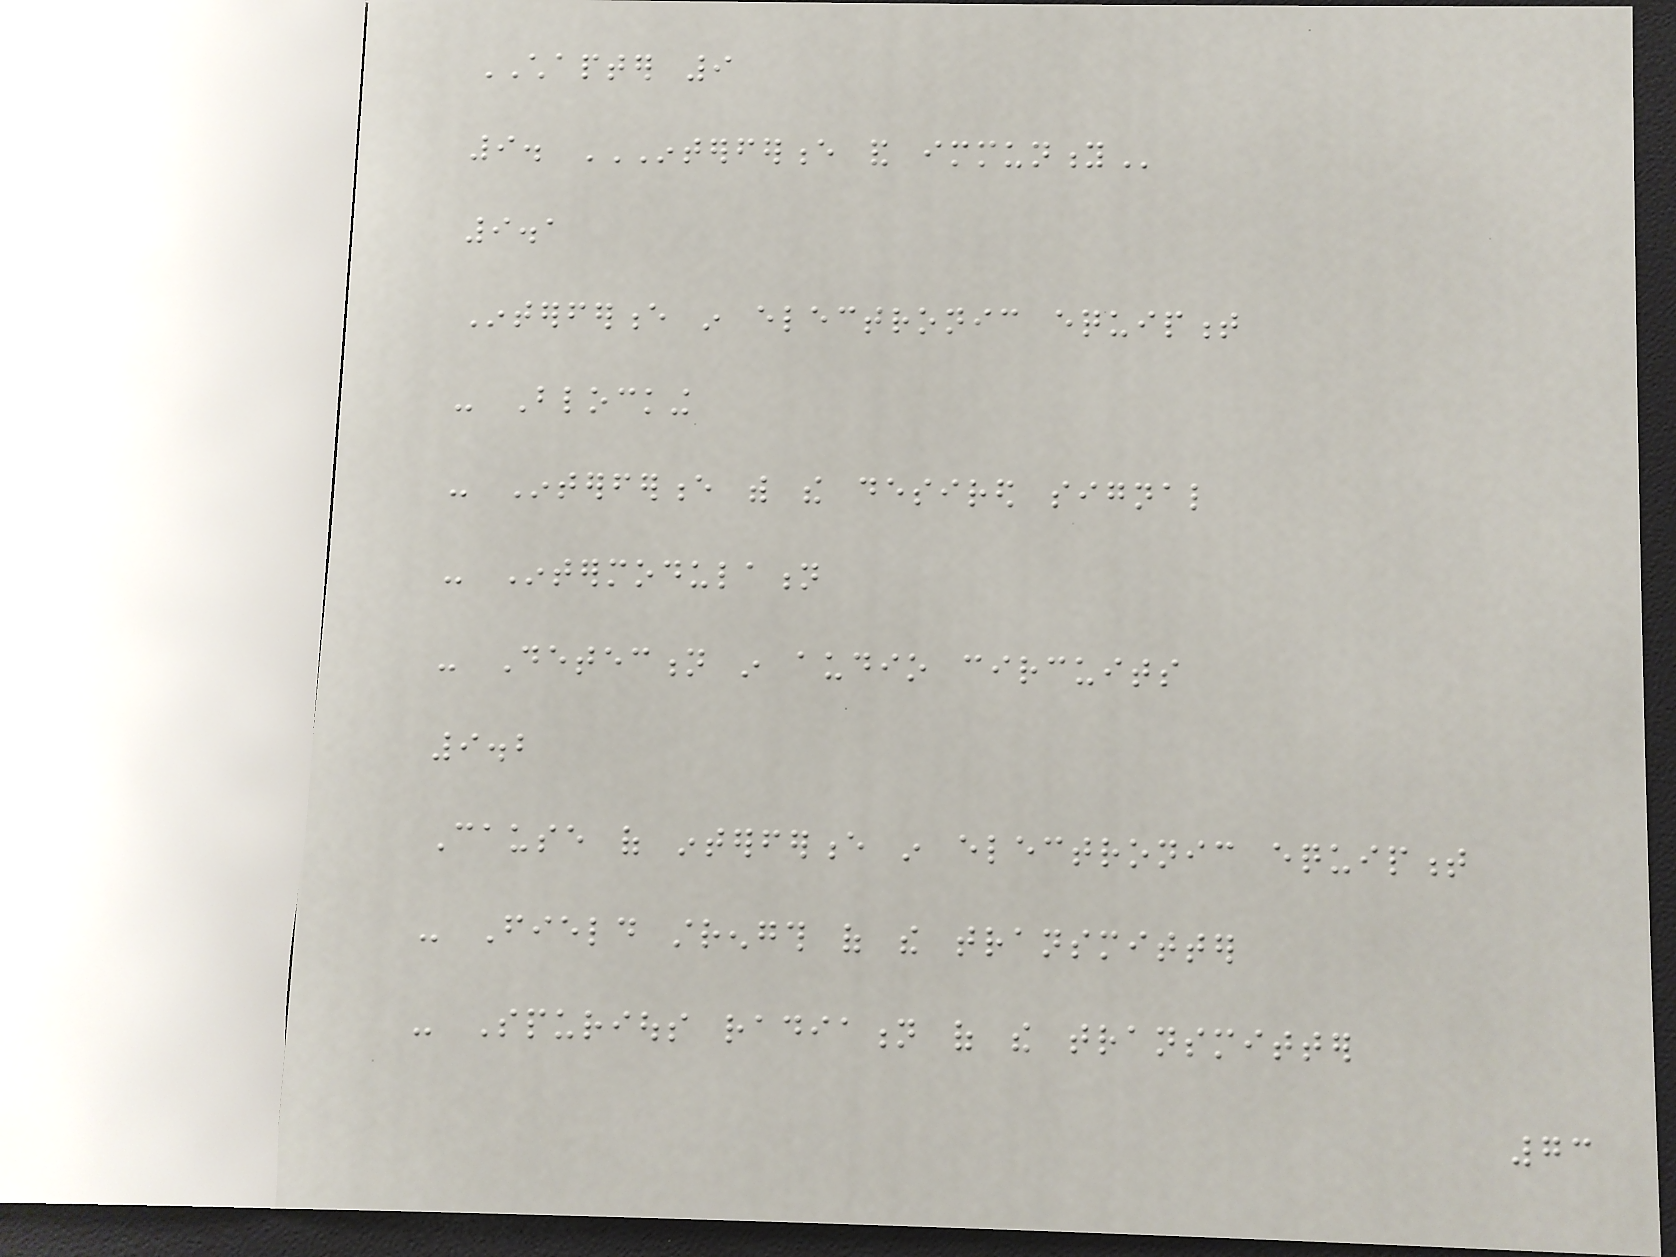CHAPTER 9
9. INTERFERENCE AND IMMUNITY
9.1
Interference in electronic equipment
- Blocking
- Interference with the desired signal
- Intermodulation
- Detection in audio circuits
9.2
Cause of interference in electronic equipment
- Field strength of the transmitter
- Spurious radiation of the transmitter
73
